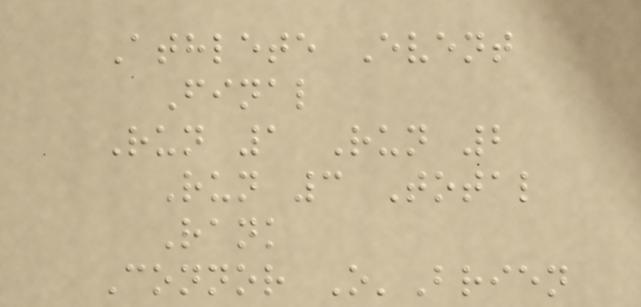Athlete Event
Final
Run 1 Run 2
Run 3 Total
Rank
Connor O'Brien
